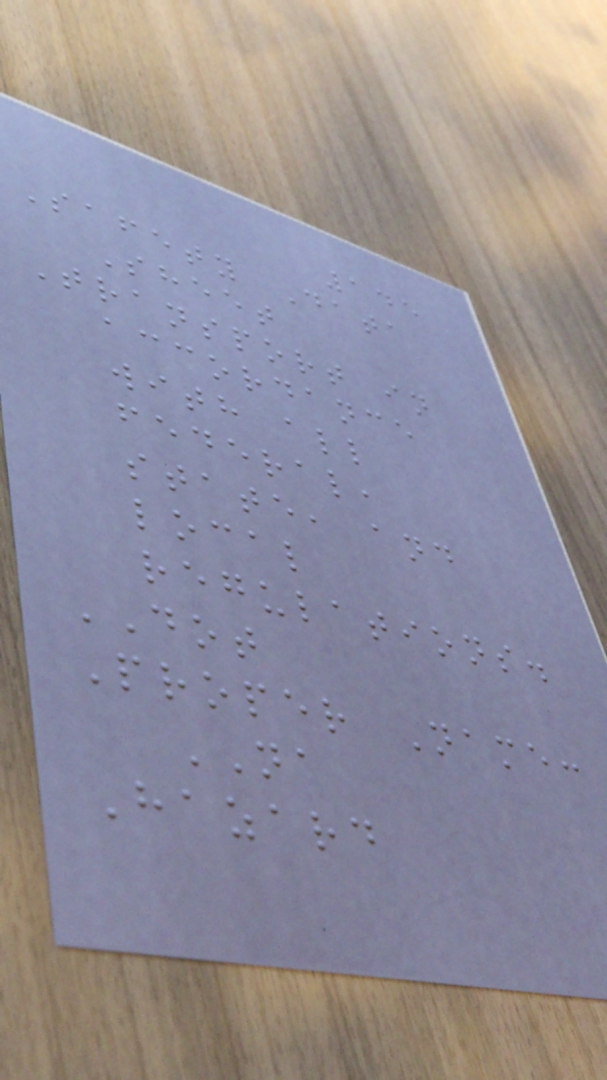145
Safety Data
Sheet
Transport in
accordance
with all
federal,
state, and
local
regulations.
DOT
Proper Name:
NA
Hazard
